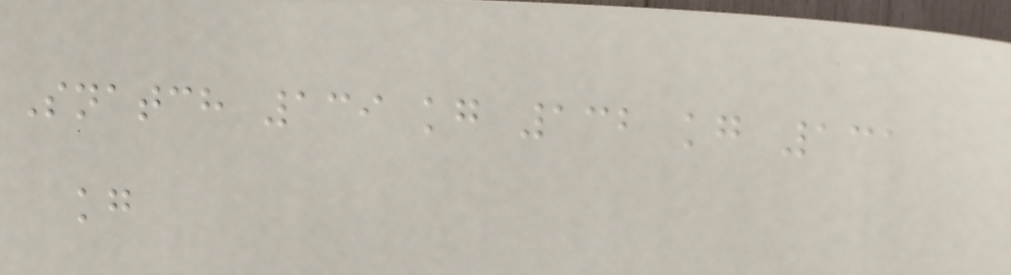Snatch 139 kg 132 kg 131
kg
